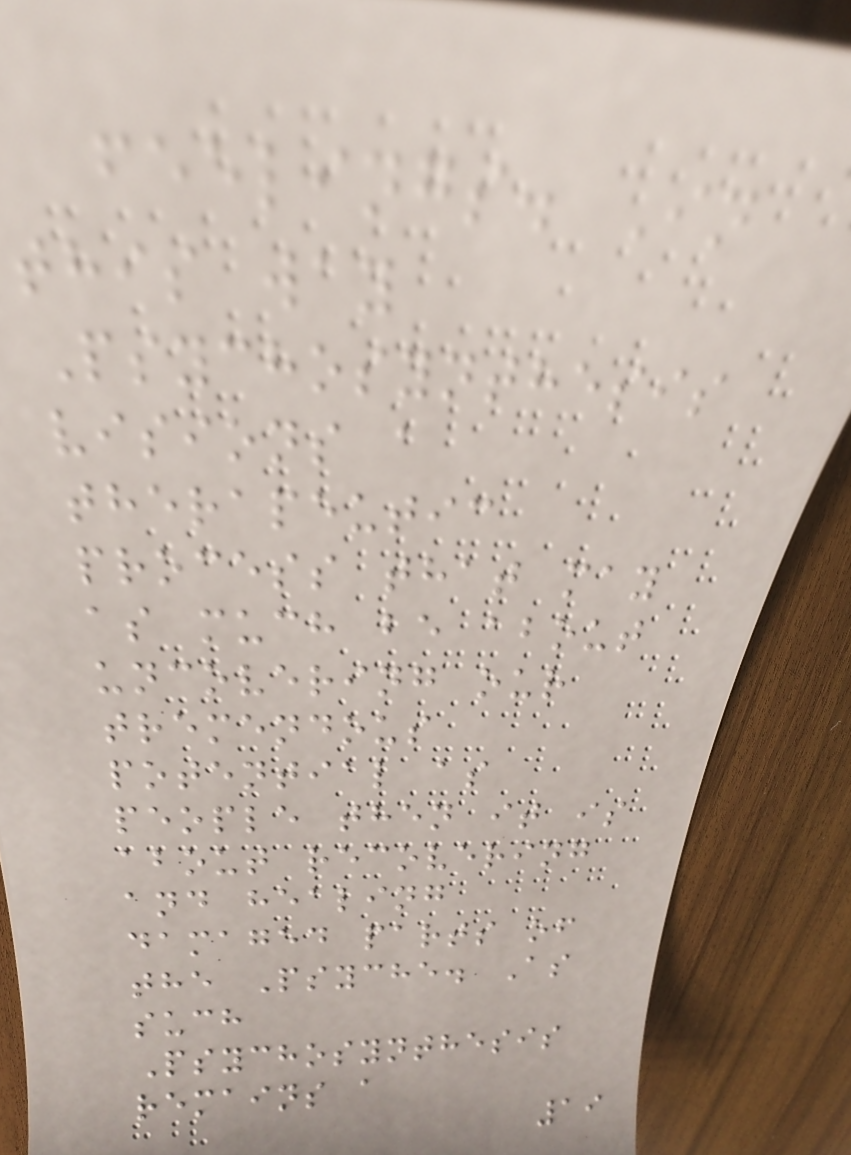feelings. In
this way
Psychosynthesis
visions a
therapeutic
process that may
as much be about
uncovering our
tremendous
potential as
people then it is
about recovering
and healing
damaged parts of
the Psyche. As
such
Psychosynthesis
remains a
19
